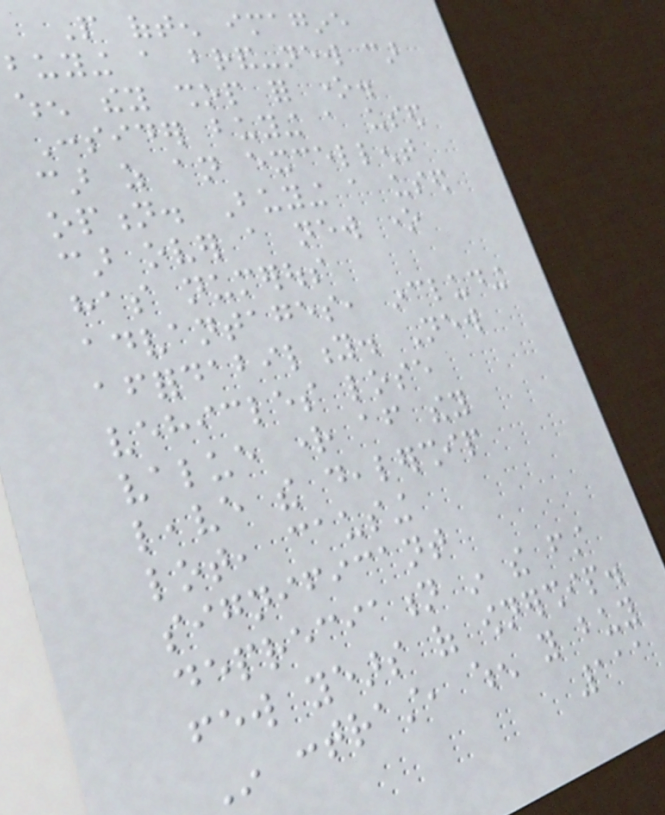People often imagine
buying a brand-new car
when they shop for one.
Consider buying a used
car as an excellent
option. Buying a used
car over a new one
has numerous
advantages, including
affordability. New
vehicles lose
value right after they
leave the dealership
lot, causing
significant
depreciation in the first
few years of ownership.
In contrast, when you buy
111
